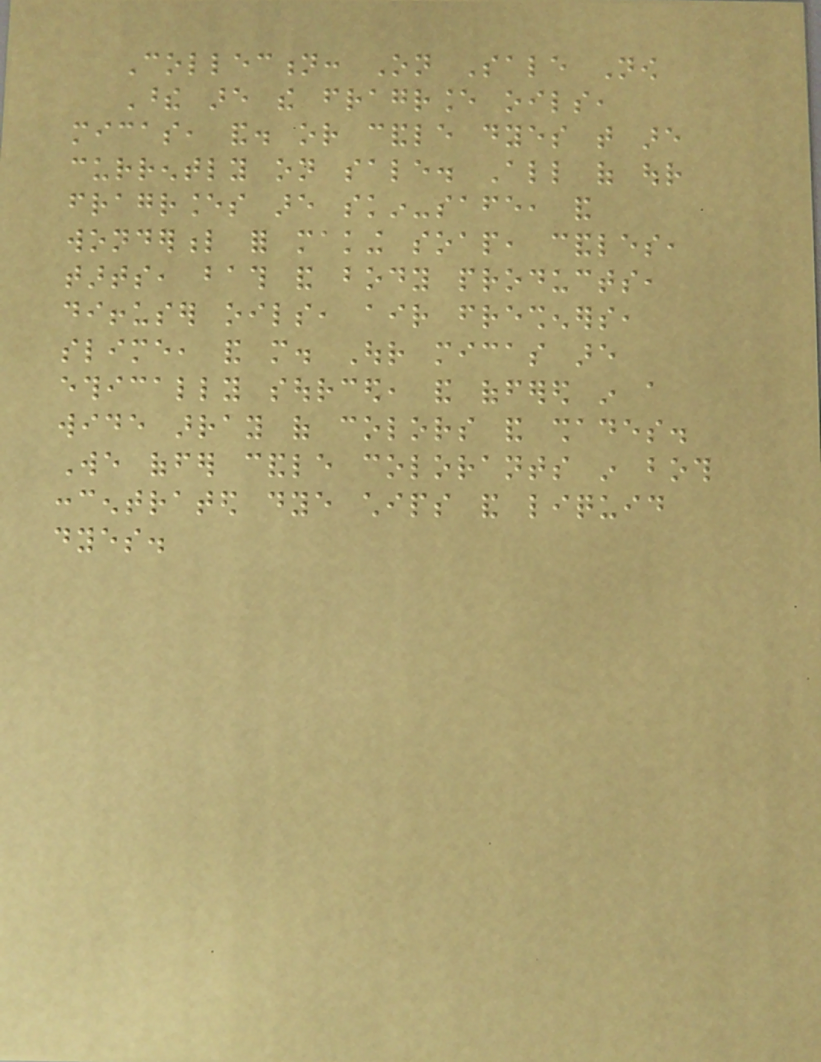Collection: On Sale Now
These are the fragrance oils,
micas, and. or candle dyes that are
currently on sale. All of our
fragrances are skin-safe, and
wonderful for making soap, candles,
tarts, bath and body products,
diffuser oils, air fresheners,
slime, and more. Our micas are
ethically sourced, and offered in a
wide array of colors and shades.
We offer candle colorants in both
concentrated dye chips and liquid
dyes.
